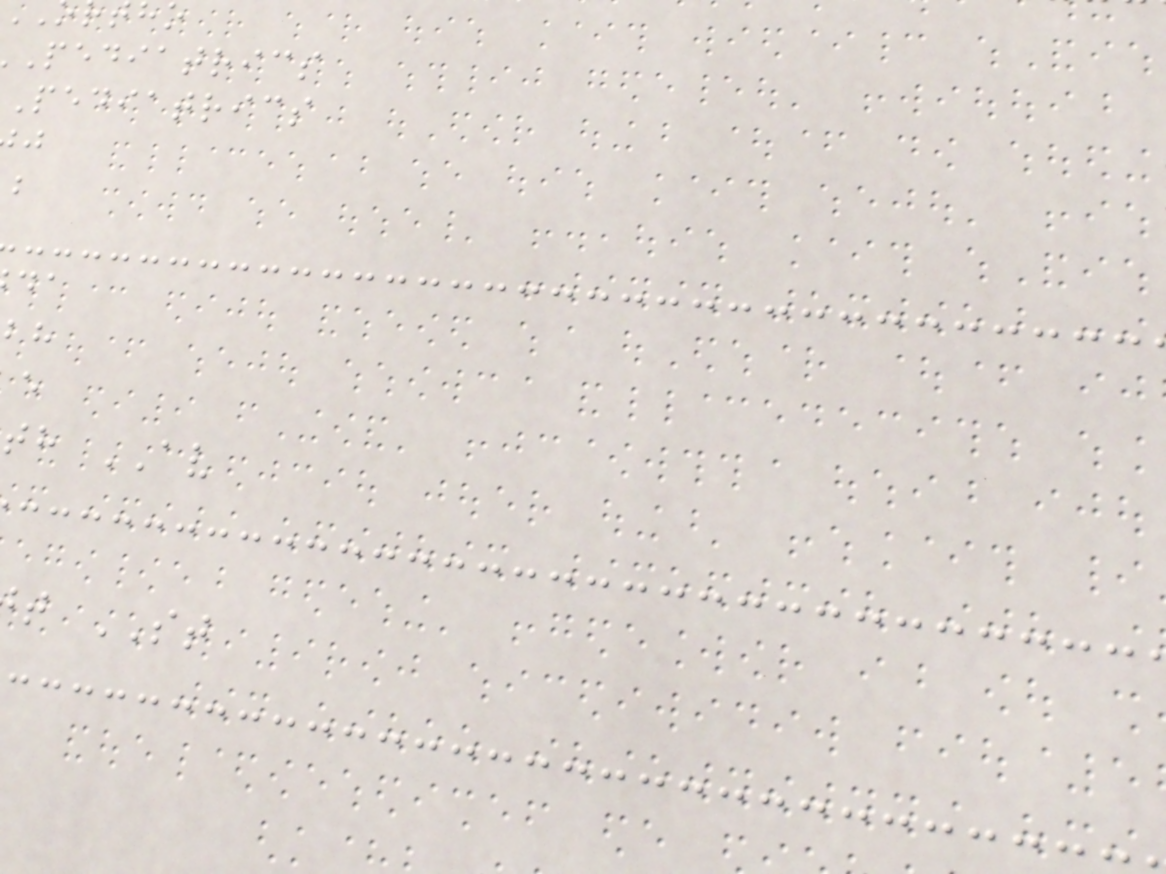pediatrics
pediatrics
th AV
t ST
